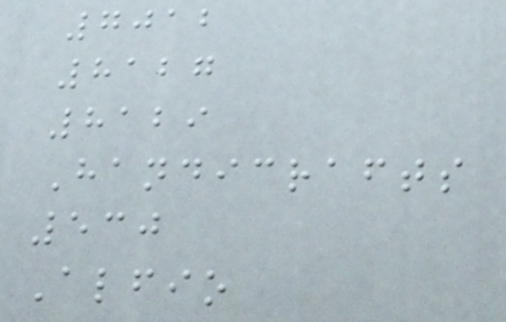7012
8127
8129
Handicrafts
530
Alfio
